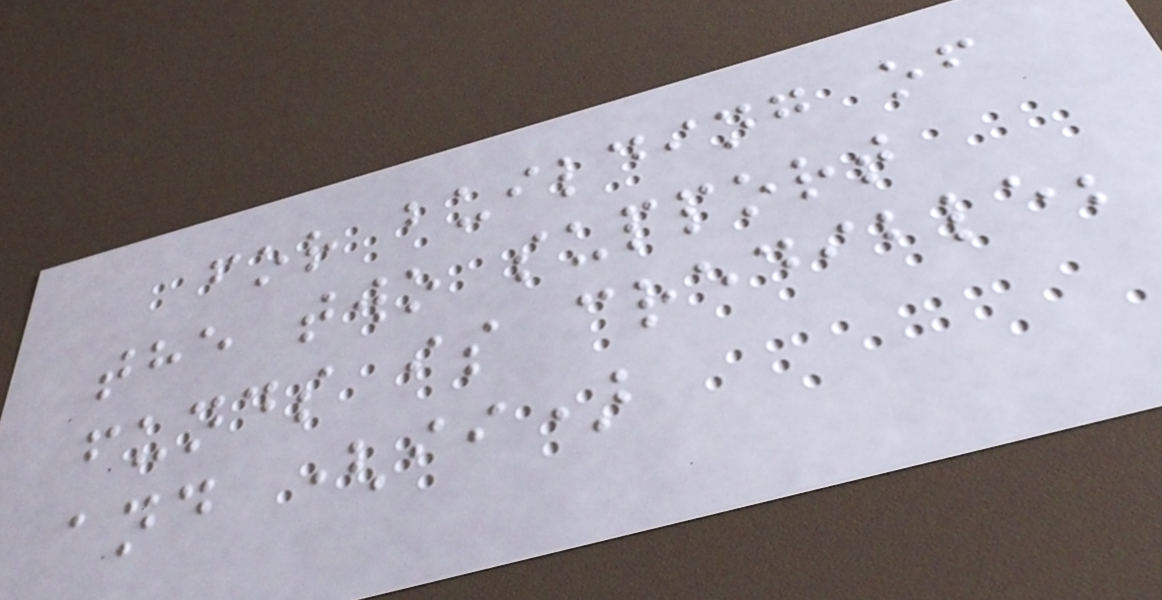for building of
the two support
funds is credible;
and (ii)
